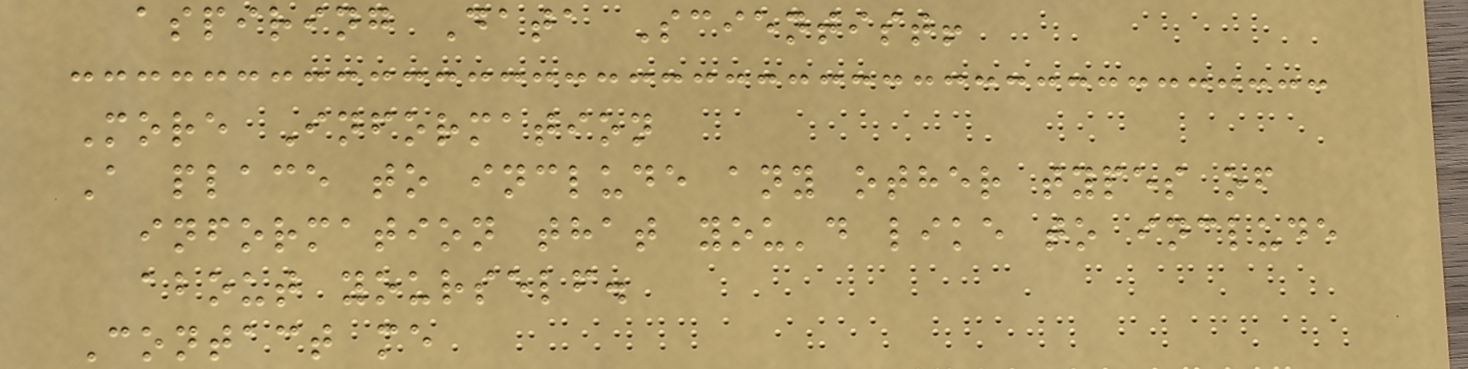aspiring Data Scientist!
More Information
A place to include any other types of
information that you'd like to include
about yourself.
Contact me
